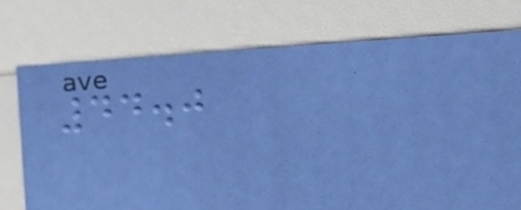44.0
